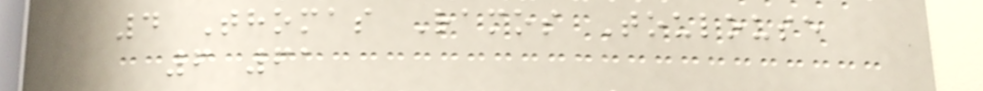4 Thomas Ramos Toulouse
6 61
